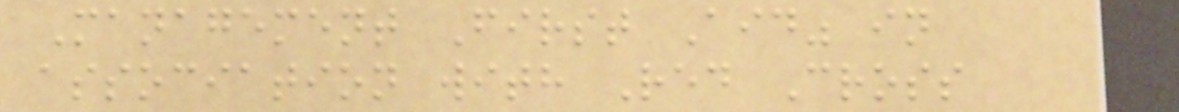Management First Aid" in
association with Red Cross
